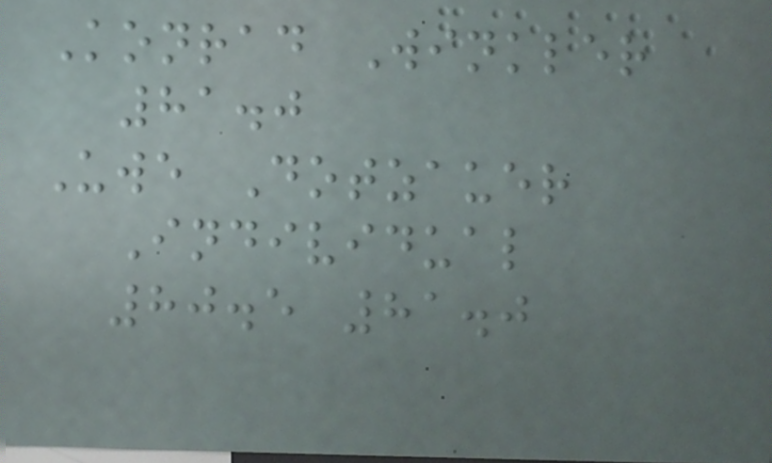Konrad Winkler
81.0
Uwe Dotzauer
Individual
80.5 81.0
